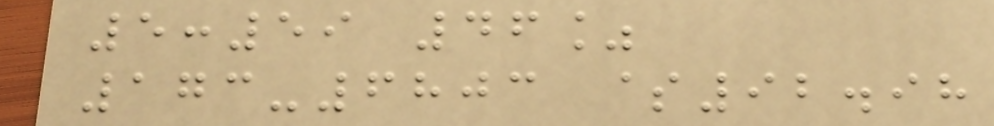5:59 46%
173-6803 $92.98
